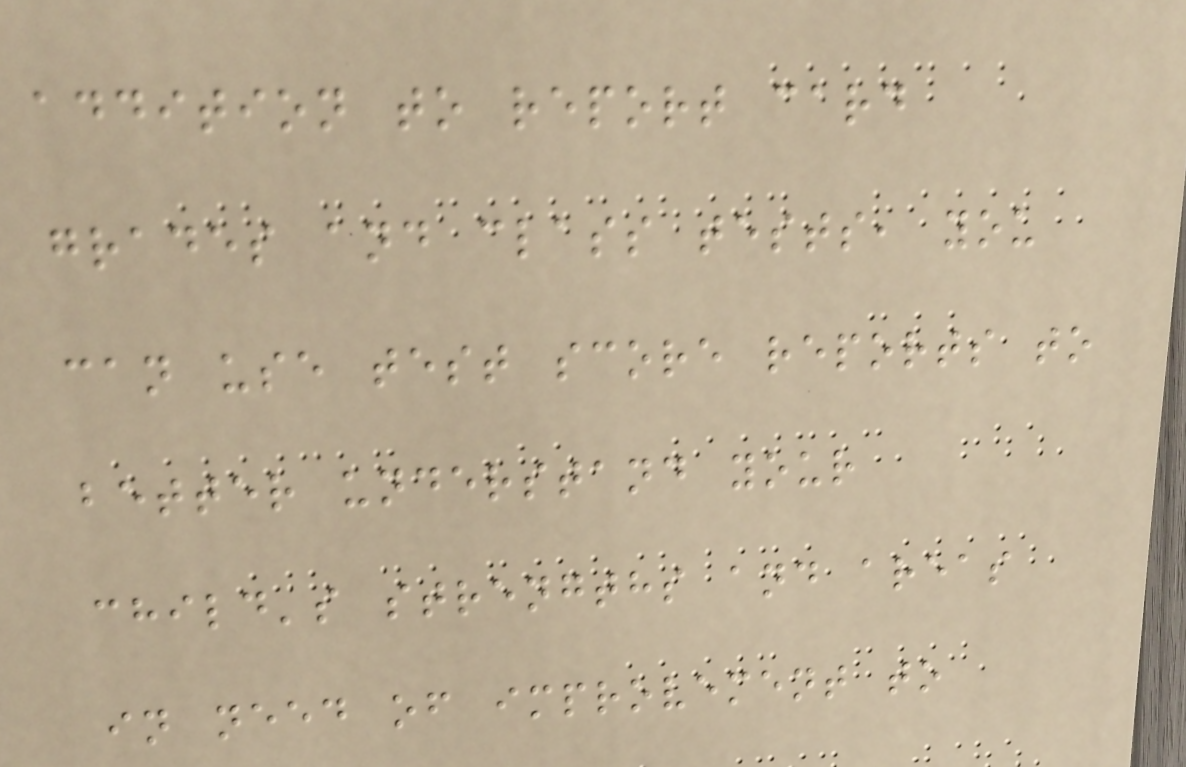addition to report card
grades and class tests, you
can use test score reports to
better understand your
child's strengths and areas
in need of improvement to
